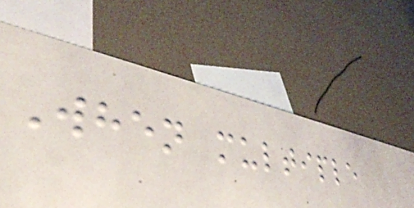When multiple
